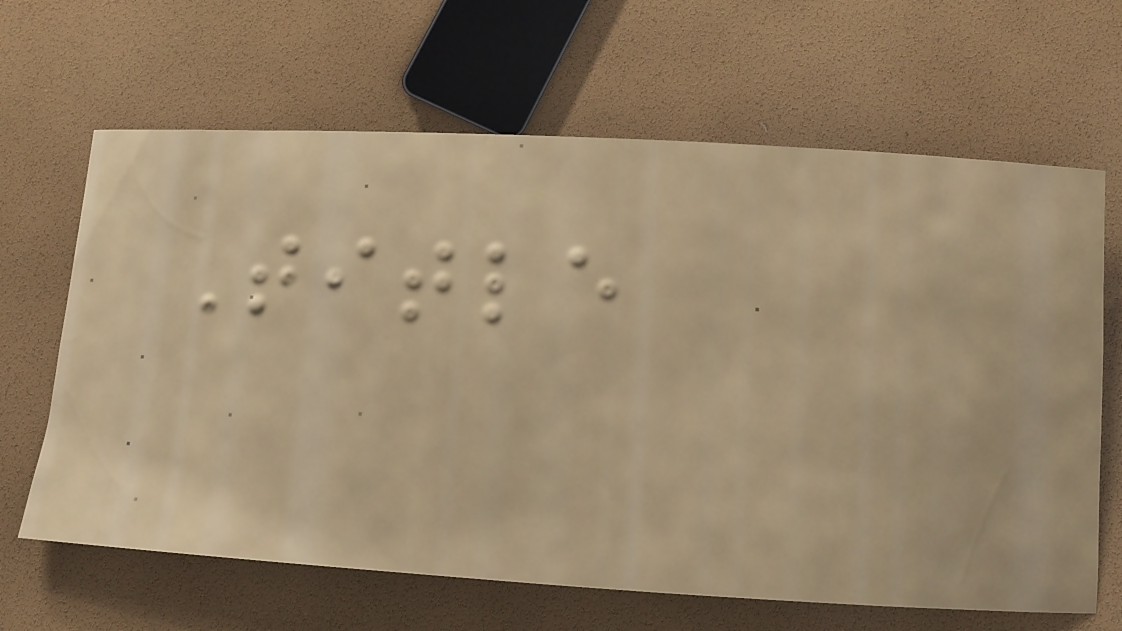Title
